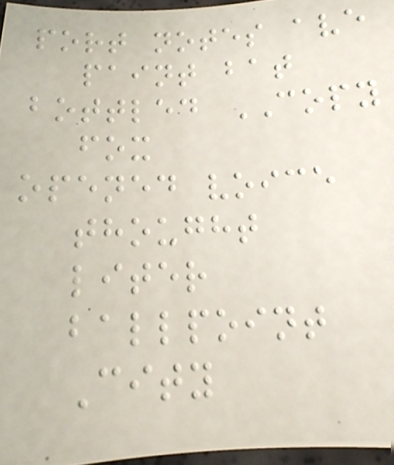port notes ave
paint bat
bottled COPY
fox
opened voice
thought
liter
ballpoint
City
